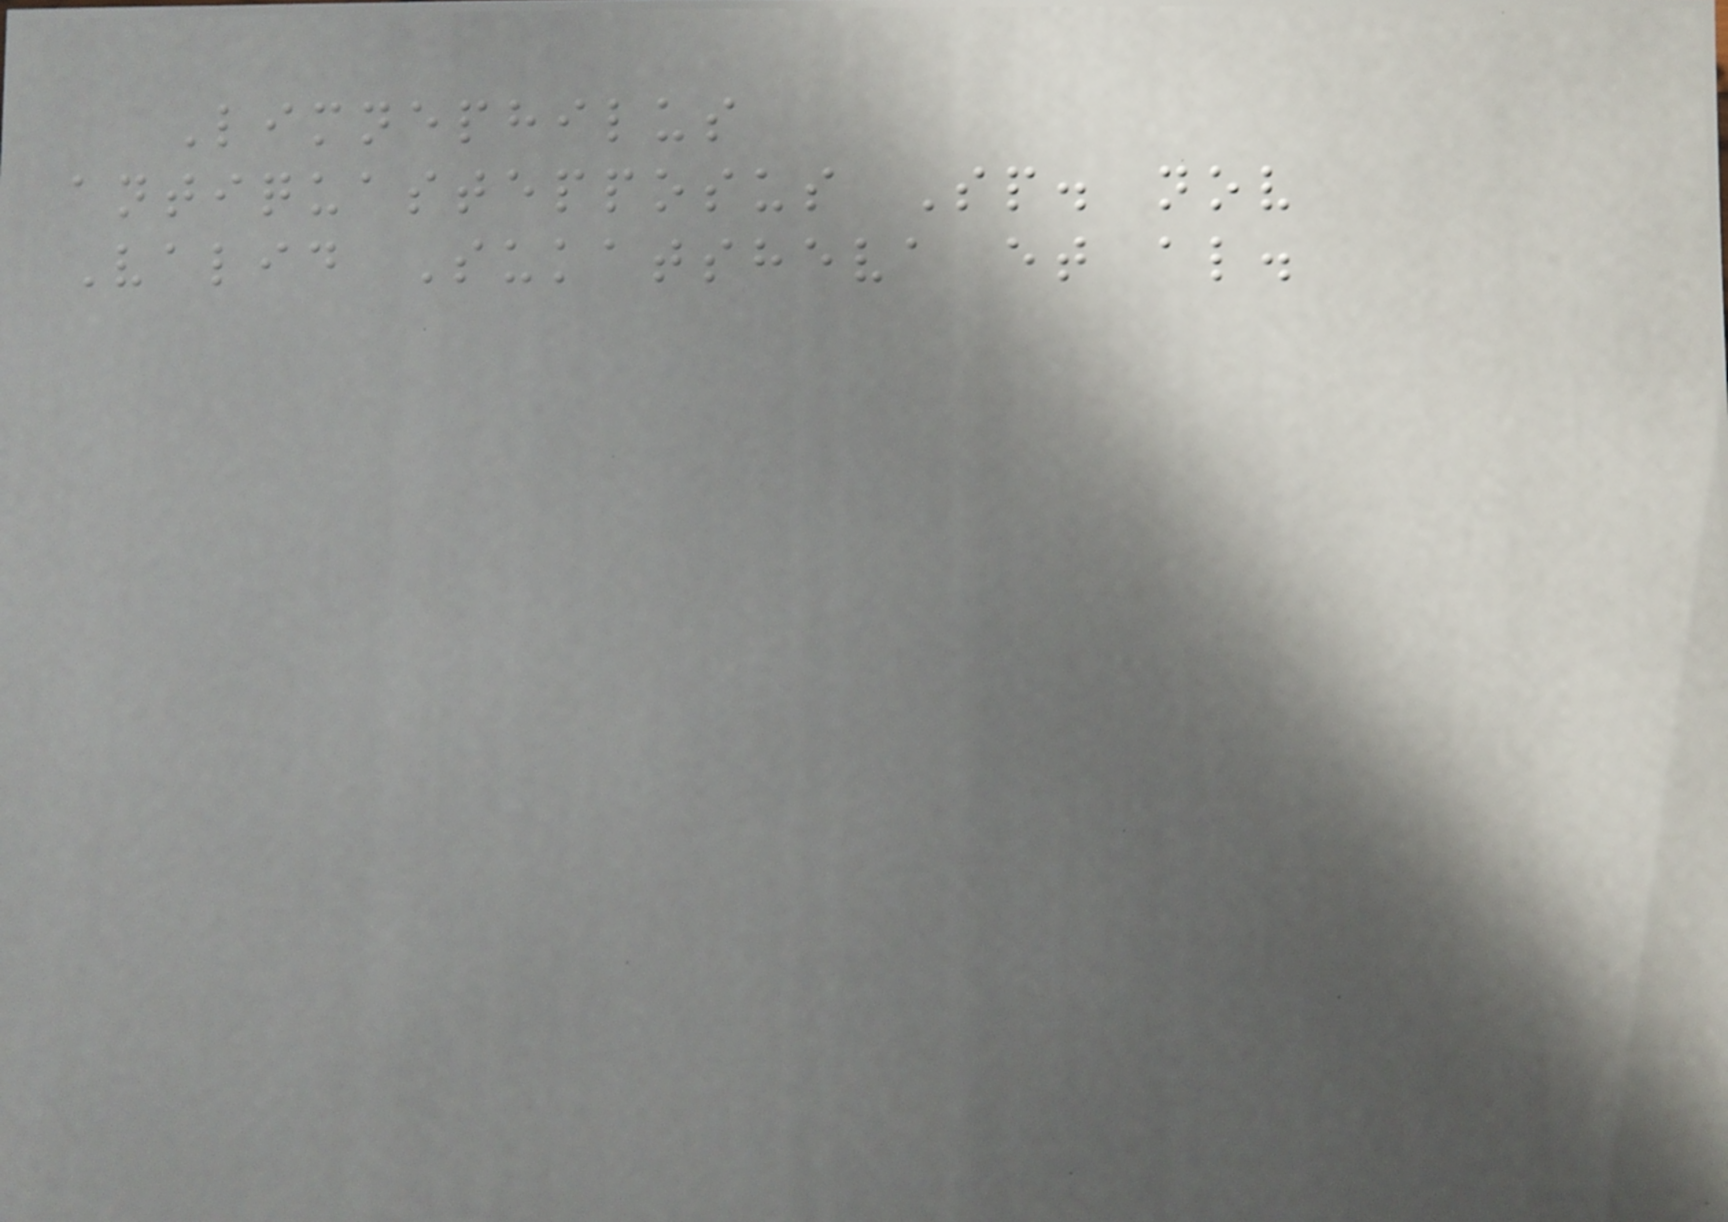Limnephilus
antiquastepposus Sp. nov
Valid Sukatsheva et al.
